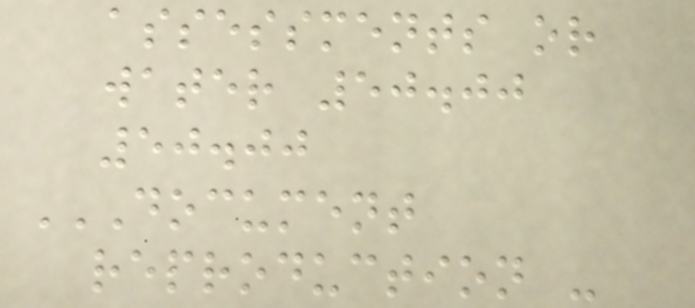assessments or
water 50.00
50.00
DOCUMENT
REPRODUCTION -
